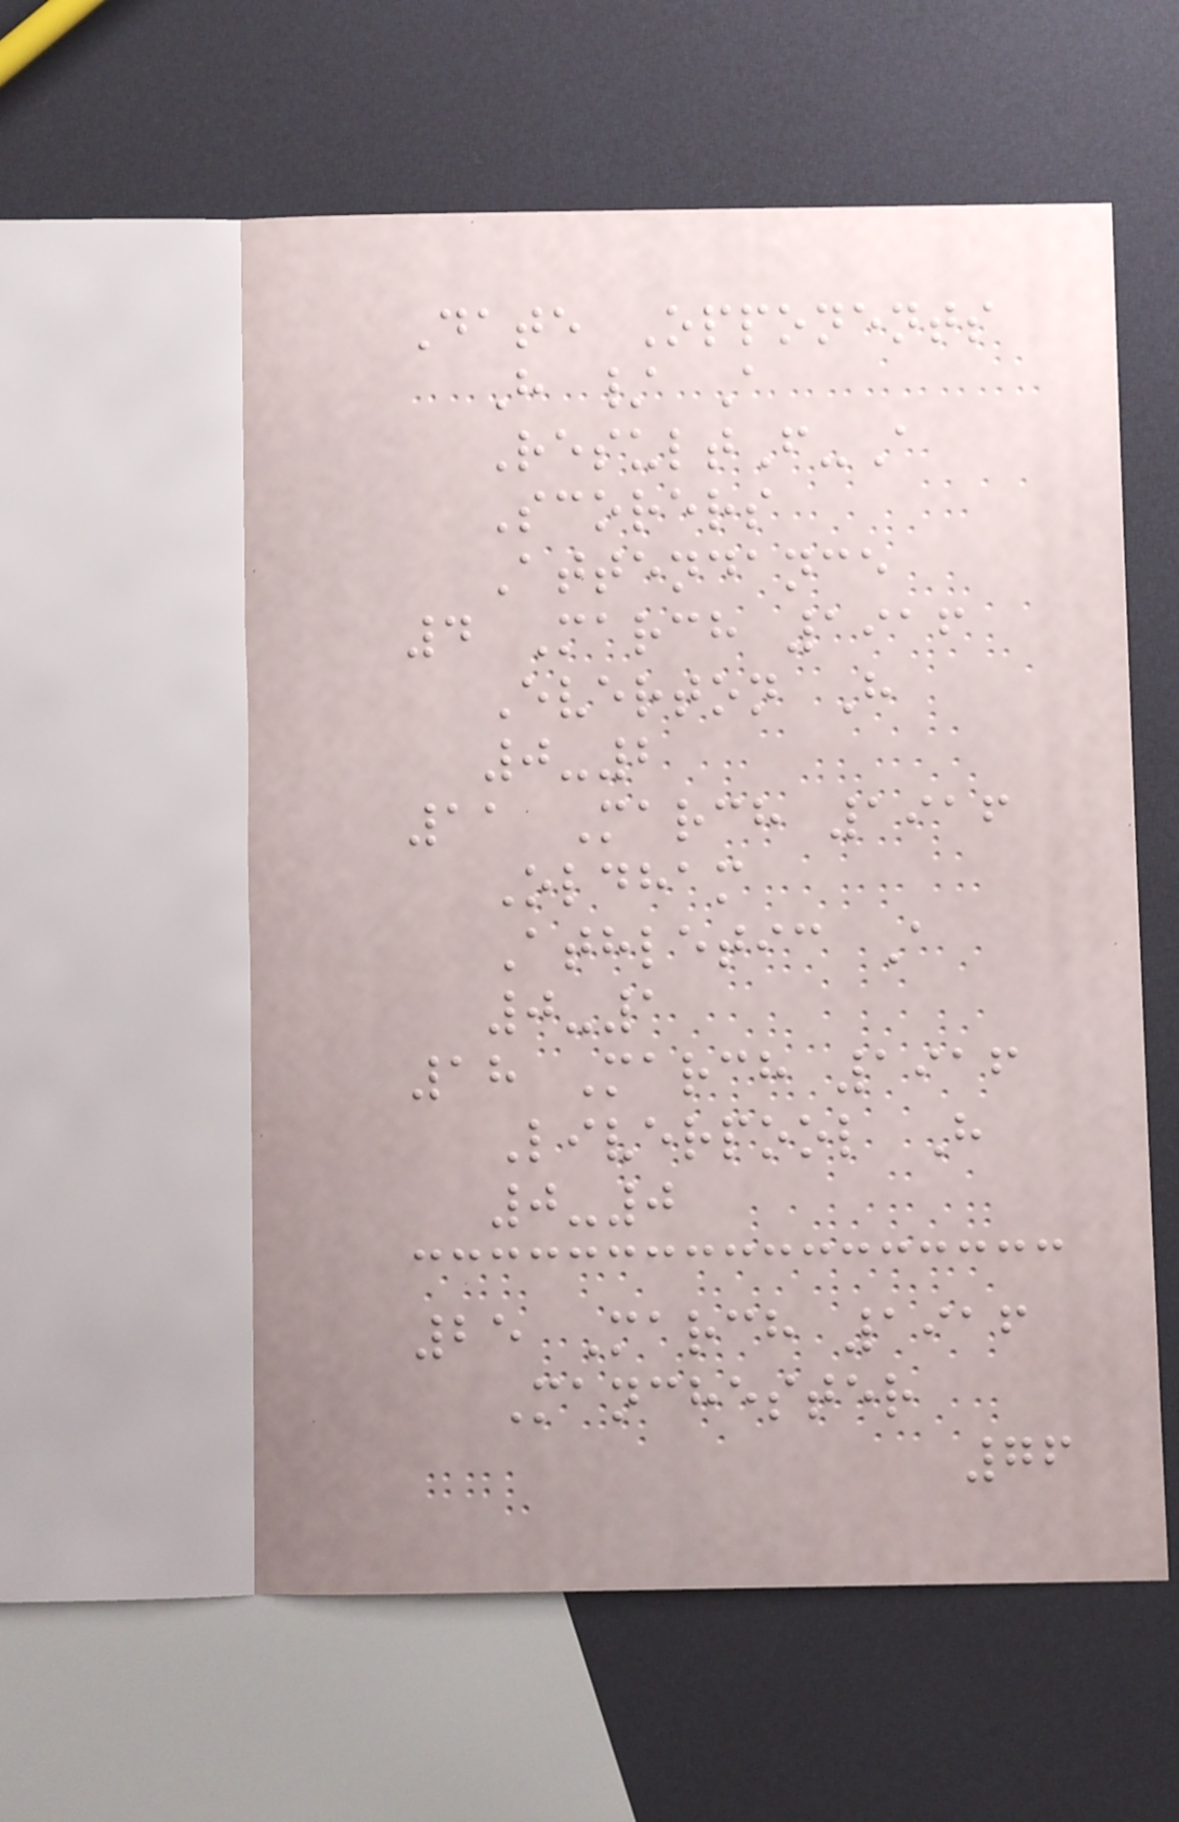Date Opponents
H / A
ResultF-A
Scorers
Attendance
4 March 1916
Everton H
0-2
11 March 1916
Oldham
Athletic A
0-1
18 March 1916
Liverpool H
0-0
25 March 1916
Manchester
76
